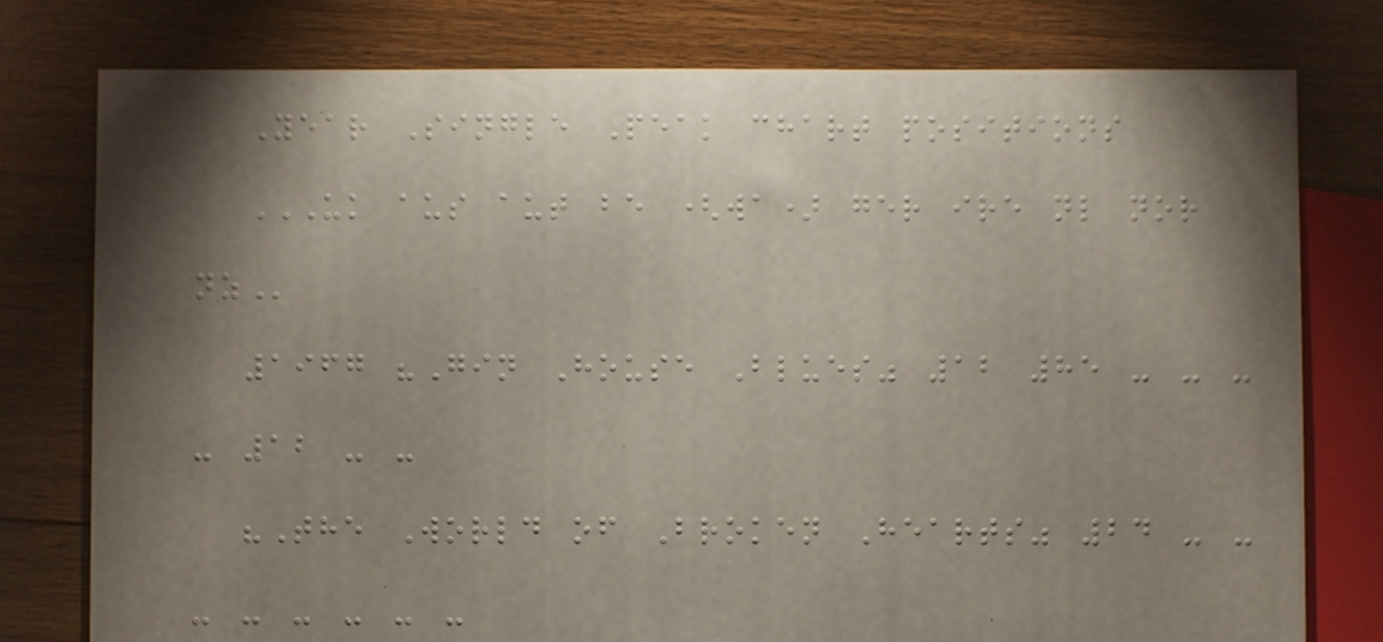Year Single Peak chart positions
UK AUS AUT BE (WA) GER IRE NL NOR
NZ
1967 "Gin House Blues" 12 85 - - -
- 12 - -
"The World of Broken Hearts" 24 - -
- - - - - -
